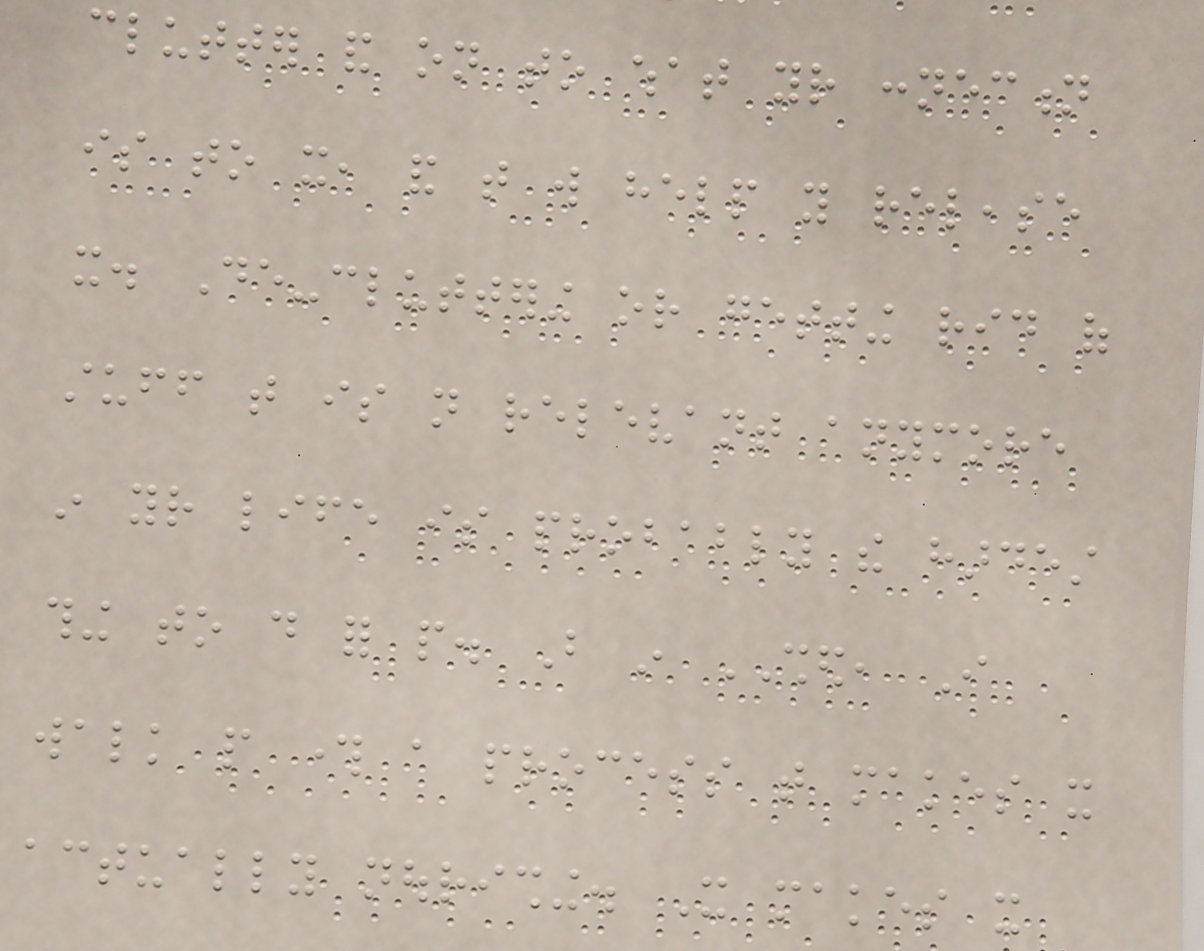clutter and on to what your connection
is to it, and that will help you release
it. De-cluttering or getting rid of
stuff that is not relevant anymore
in your life is probably the hardest
thing to do for people. But in SHED, I
walk people through a process that makes it
actually nourishing. It makes it
